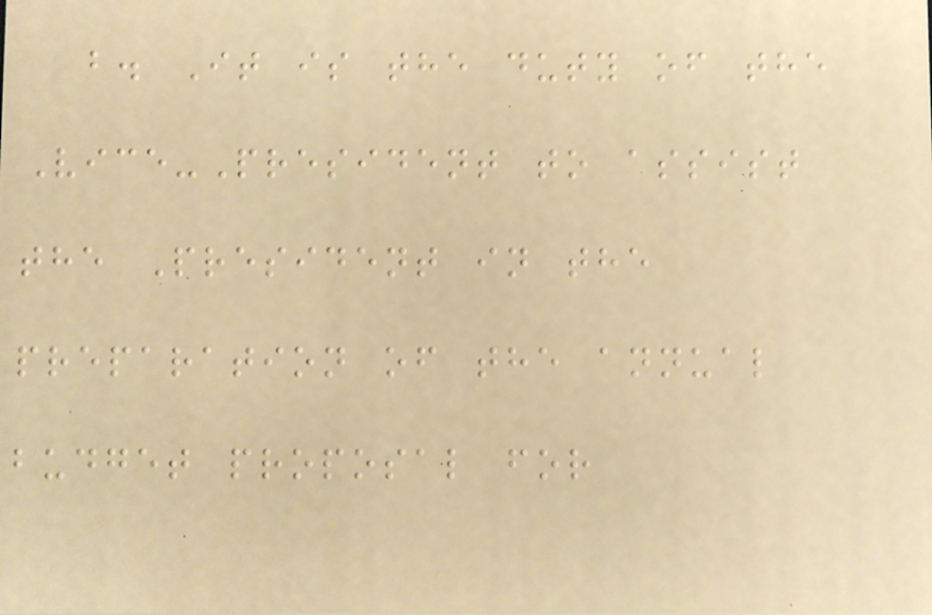b. It is the duty of the
Vice-President to assist
the President in the
preparation of the annual
budget proposal for
